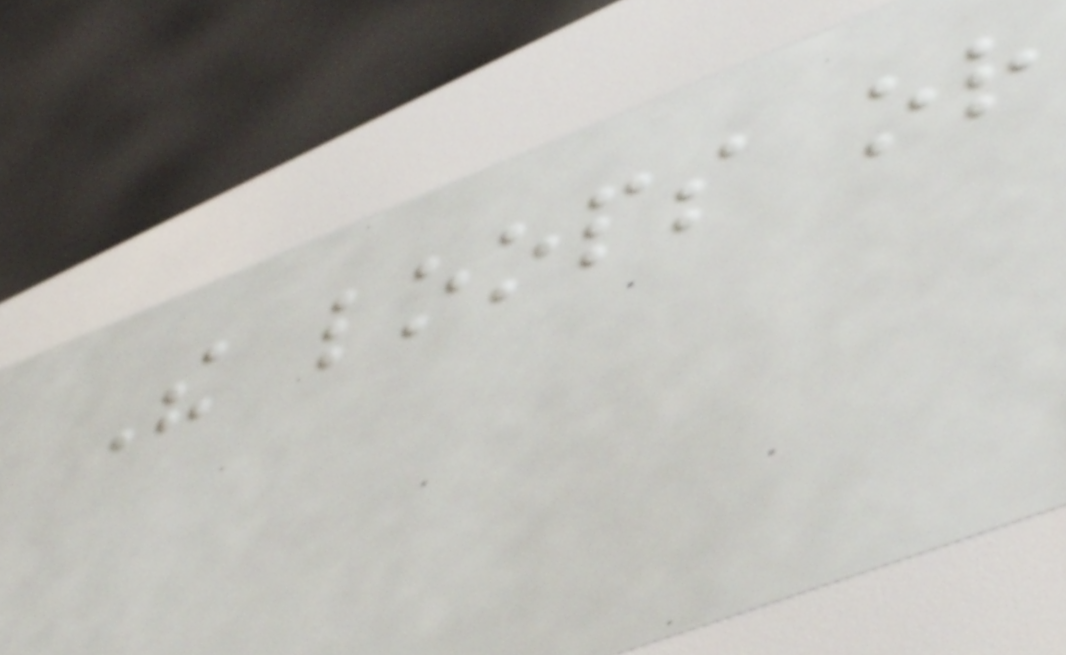The loops or
